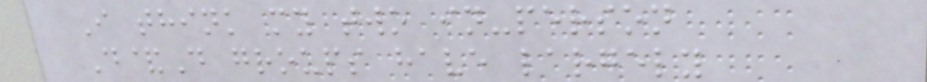I think my two in-person
D&D groups have largely
